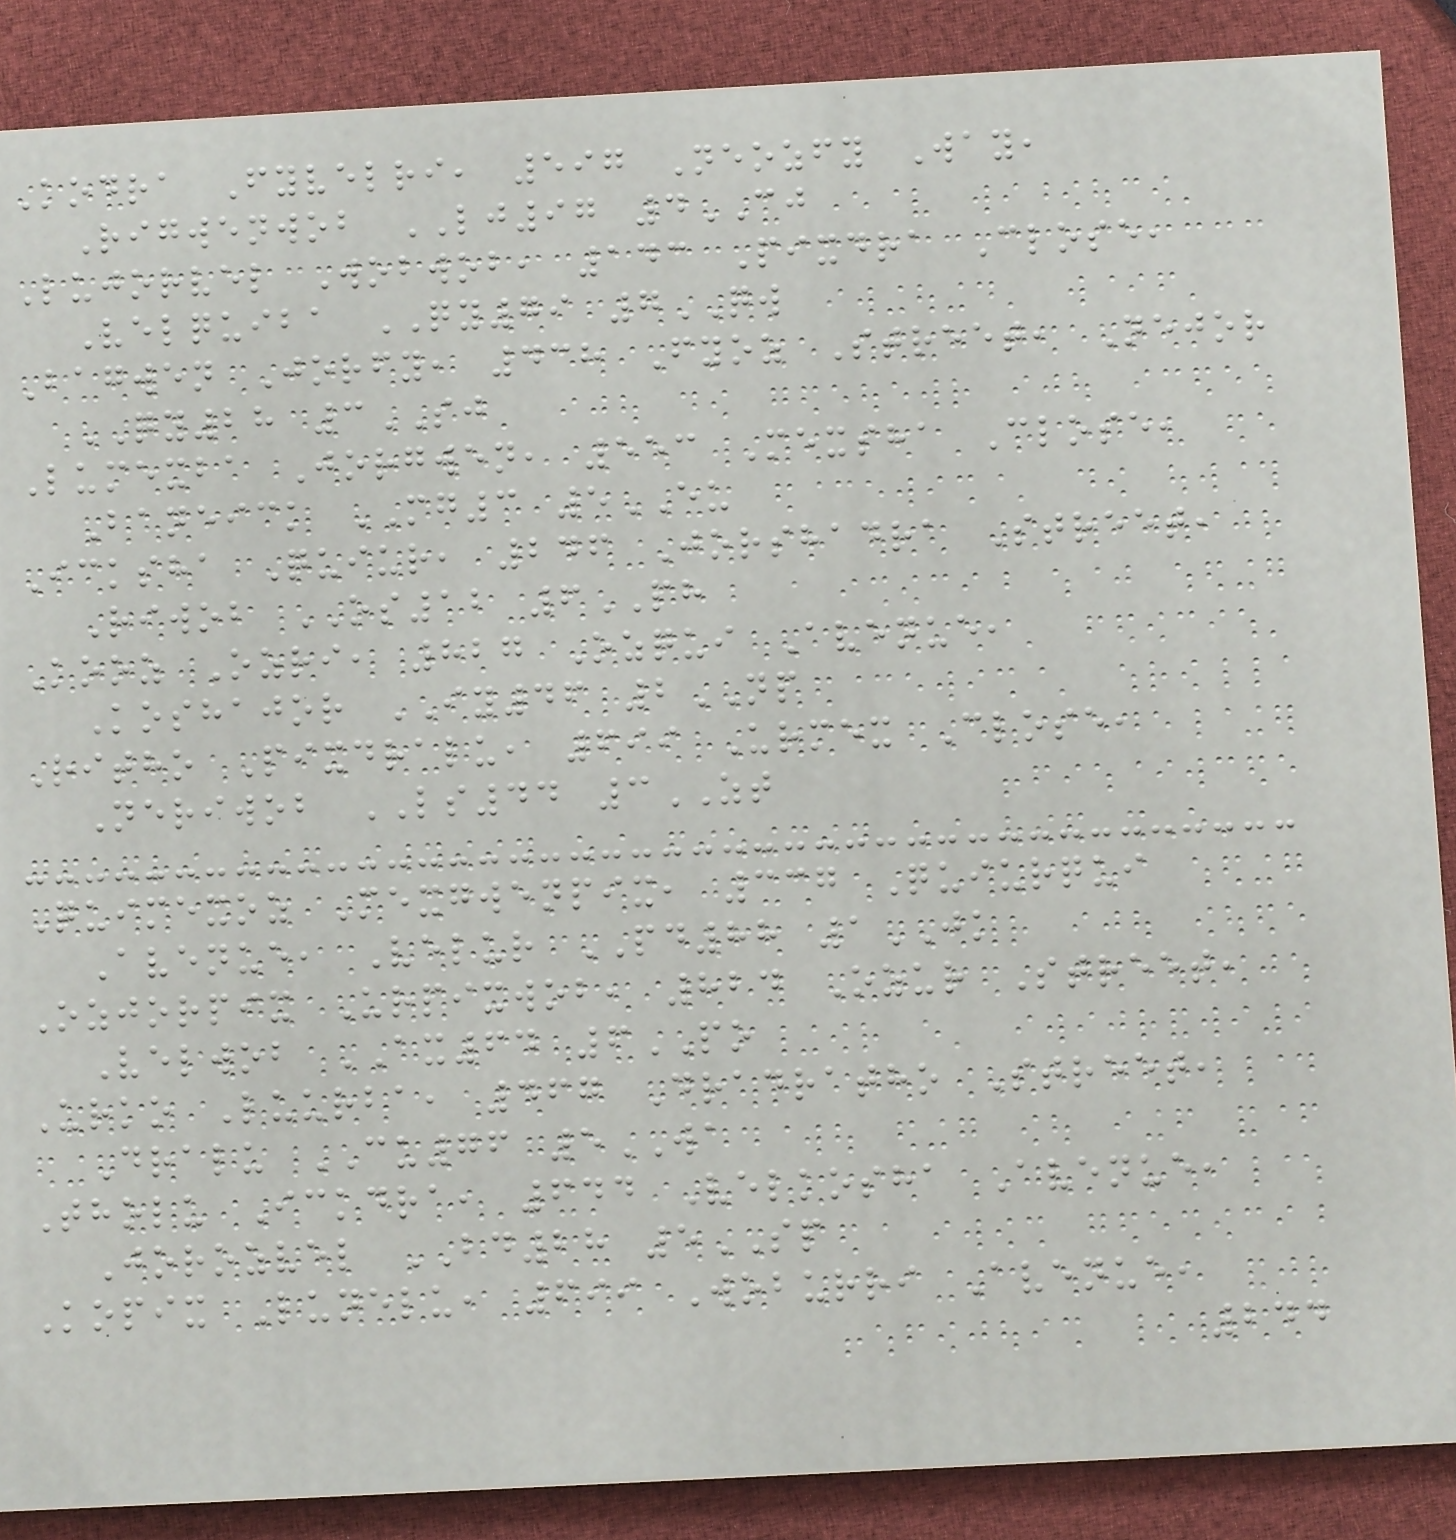Kodra Fyvelri, 597 Neozfy Way,
Rigwenwob LJ97 4CJ
Lujorvel Wobwob, 143 Pixdra Close,
Velquiba QY79 7QW
Bagwen Jorfy, 438 Fyoz Street, Nejor
QY28 3SJ
Lumexba Jorgwen, 553 Mexsha Close,
Baneick MG3 5EU
Icksha Quiur, 246 Jorshadra Street,
Riwob OS12 6PH
Kooz Ozri, 827 Ozqui Avenue,
Koshajor IY46 2NP
Ritho Pixdralu, 699 Urmex Close,
Neriwob LS44 3ZT
Quimexoz Mexgwenpix, 337 Quiurqui
Avenue, Velur PD88 1JK
Ozjorpix Urpixwob, 824 Ozur Street,
Velwob AX64 6PO
Urko Luurba, 467 Dradratho Street,
Dralu CU76 5WA
Tholu Ickdra, 644 Velkosha Avenue,
Jorozvel BD28 5SP
Kopix Lunelu, 699 Woburri Avenue,
244
